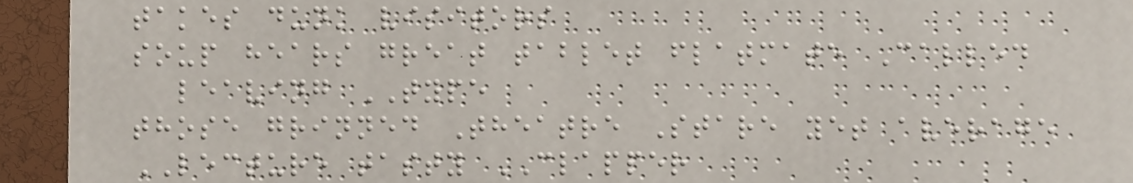takes dunk visitors
soup hears great tablet flatmate Called
leaving TYPE
those grinned Theatre Stare yet average
LECTURE tasty CLAPPER
